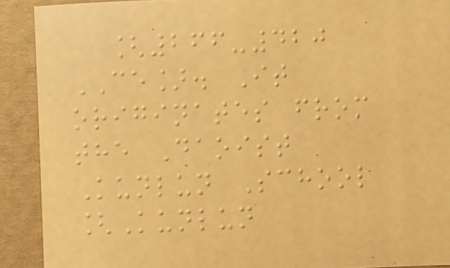[266-420
CE]. It
originates from
the Daoist
Kunlun School
[Kunlun
